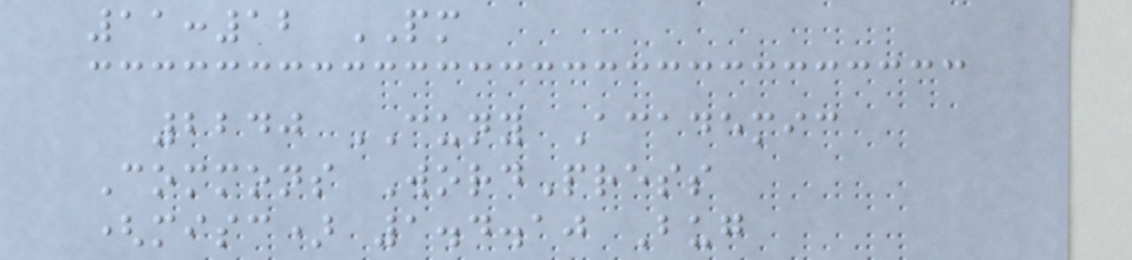11:12 PM
2240 CUNY Academic
Commons WordPress
(misc) 1.4.10 Bug
